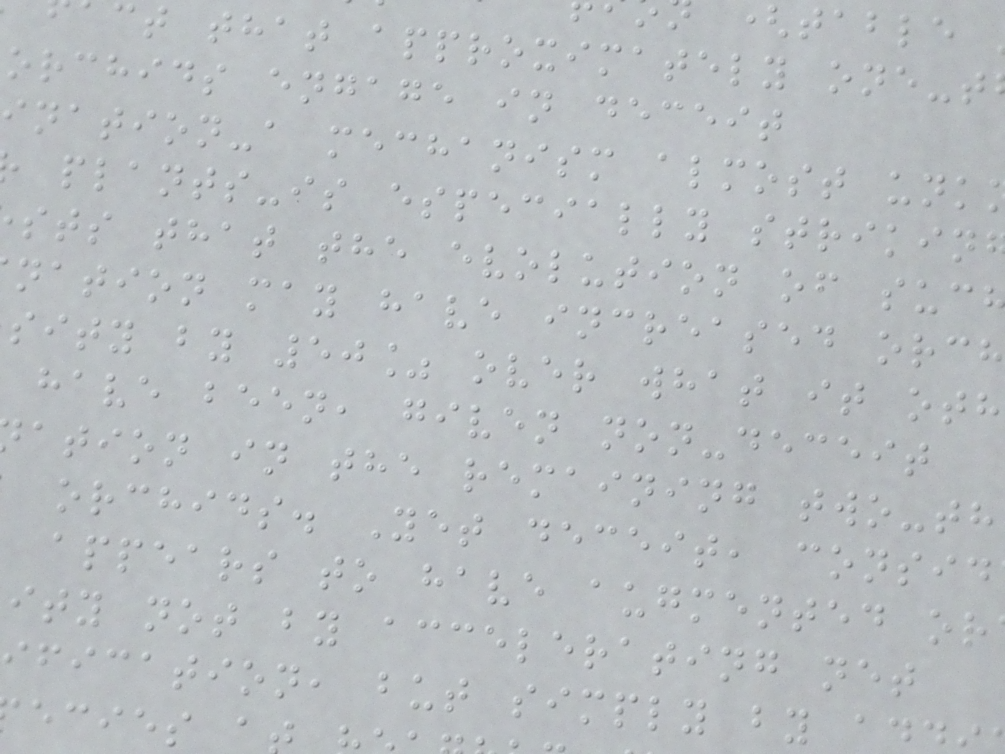ct that approximately one-t
orchids engage in deceit
ination-a mechanism almost unk
plants-is especially strikin
sts that the evolution of suc
nation may have increased orch
sity by 50% over what it oth
have been, given non-deceit
ation in the remaining two-th
orchids. Yet deceit, consid
appears to have augmented or
ity not by accelerating net
ification, but simply by a
